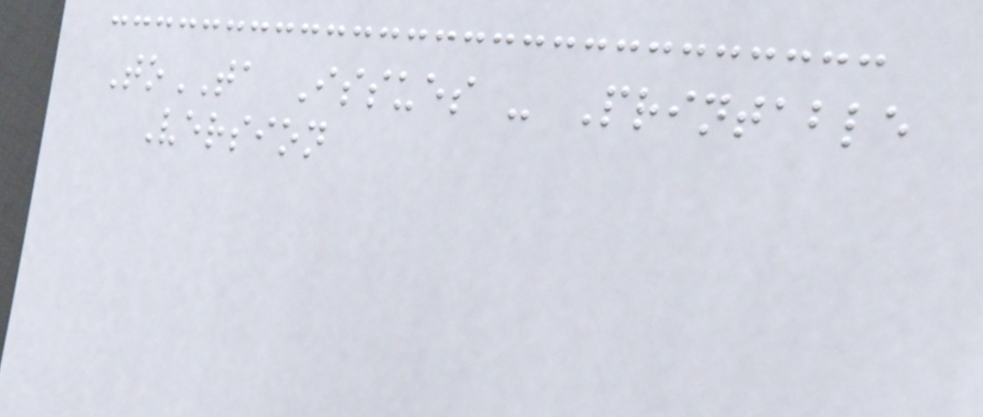ToTA Issues - Printable
Version
